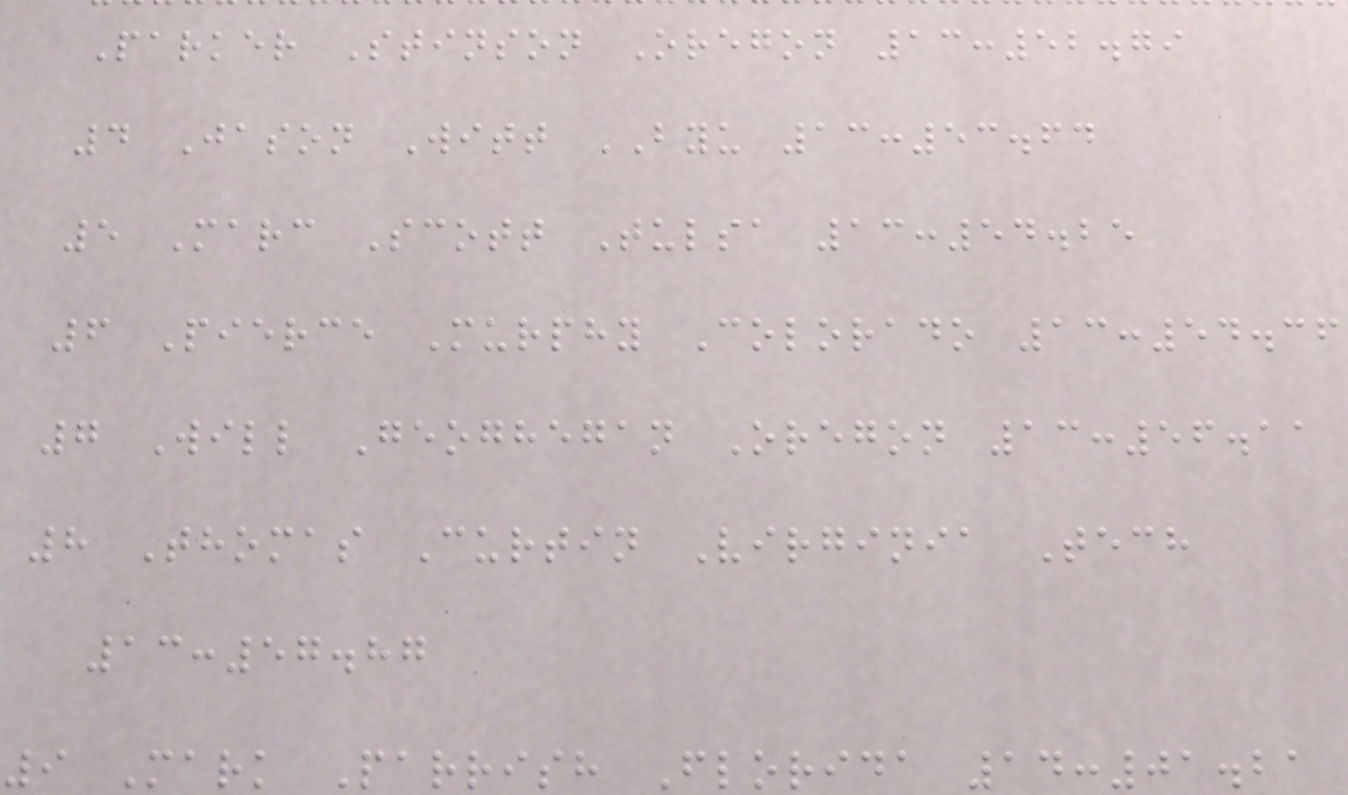Parker Stinson Oregon 13:52.79
4 Jason Witt BYU 13:53.64
5 Marc Scott Tulsa 13:54.25
6 Pierce Murphy Colorado 13:54.36
7 Will Geoghegan Oregon 13:56.11
8 Thomas Curtin Virginia Tech
13:57.87
9 Mark Parrish Florida 14:01.21
